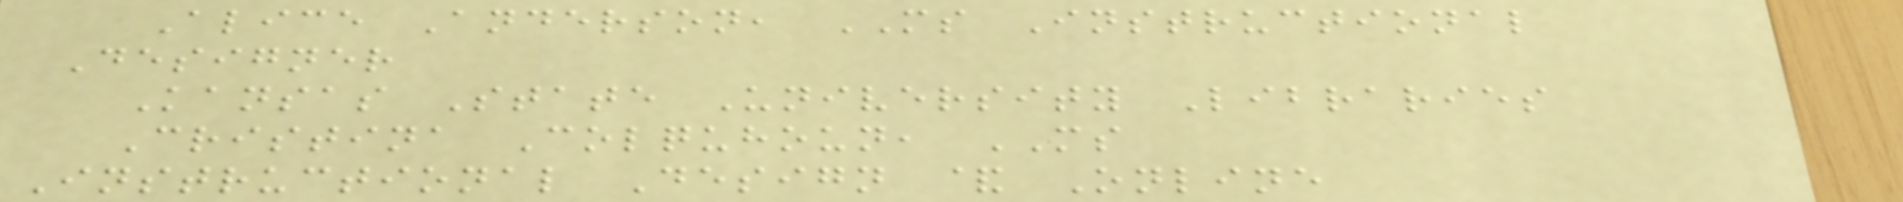Alice Anderson, MS Instructional
Designer
Kansas State University Libraries
Cristina Colquhoun, MS
Instructional Design & Online
